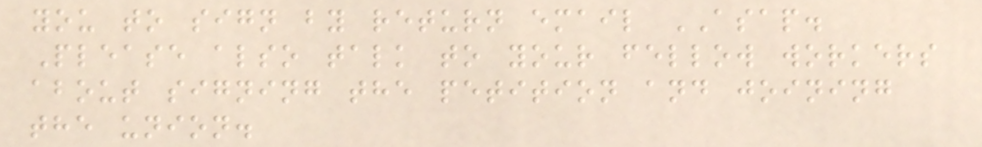you to sign by return email ASAP.
Please also talk to your fellow workers
about signing the petition and joining
the union.
